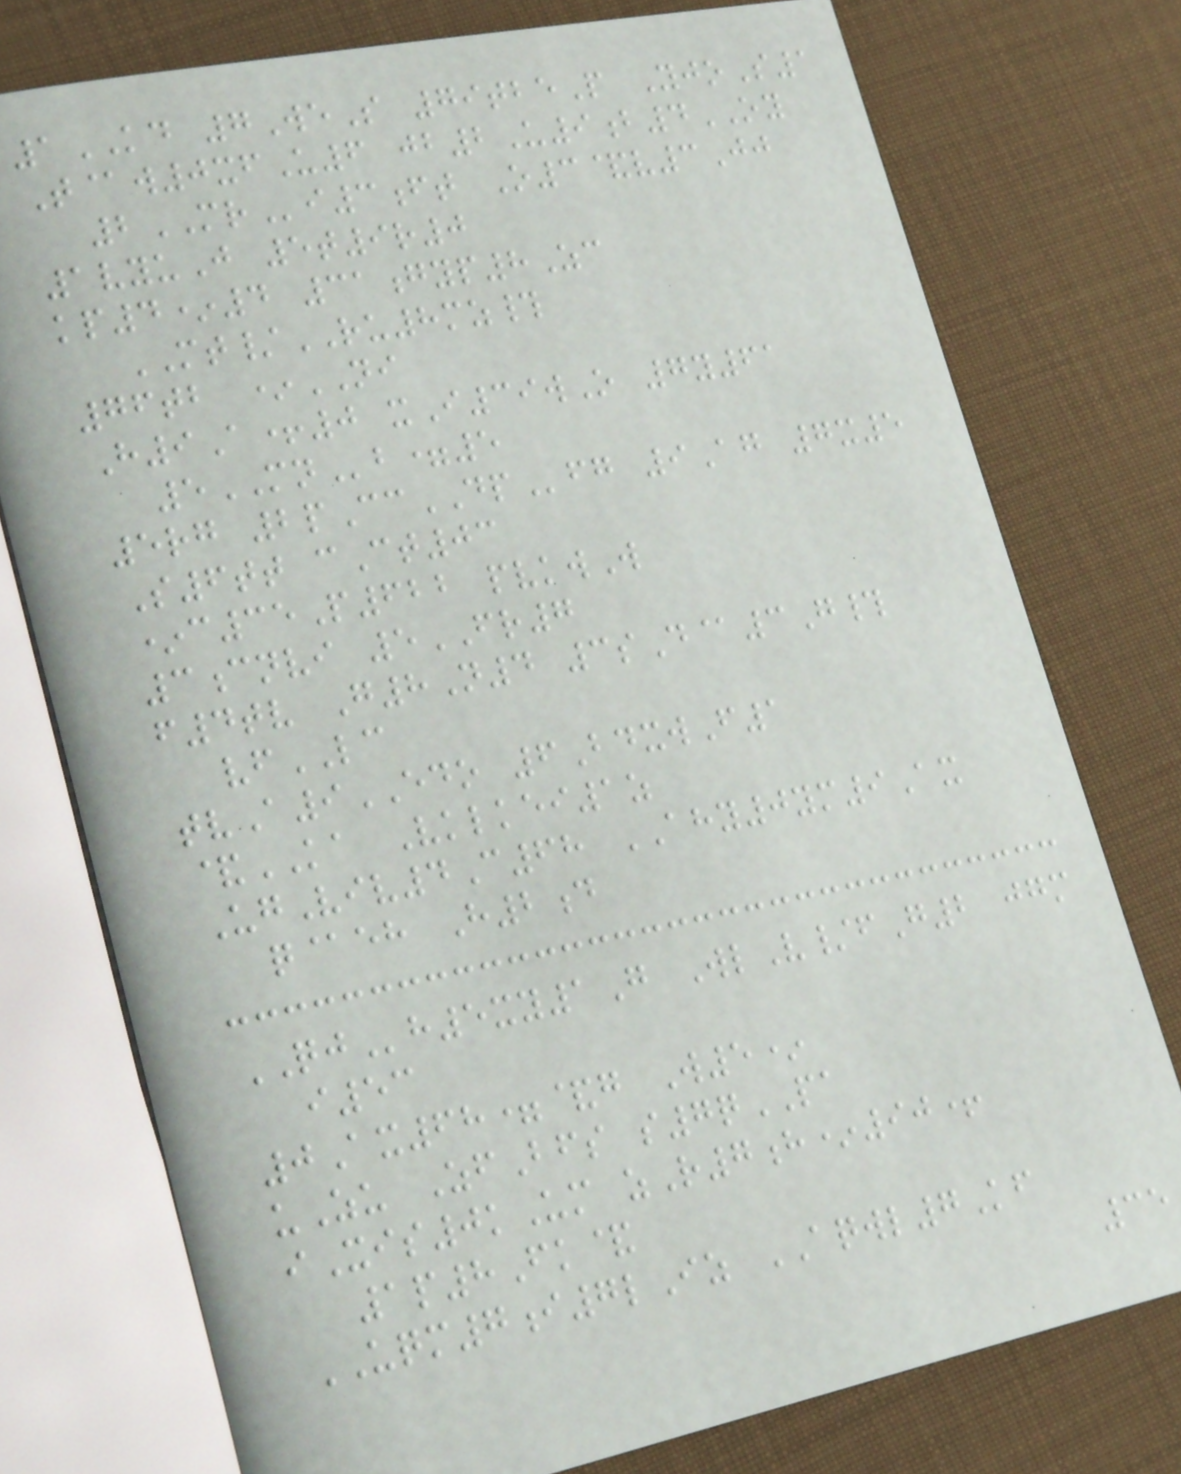1KD 7WeS 79tbeP YjoS1
T@w0xfU6 jb2U9b4OY
2MRi3ft O3&v3Jj
1vyuJ 5t9r0
kp4*4 31gyp8Zc
MT/RU8mz#
76tb *NI
H9A+0 xI39wO 7y61
5MNb=5
5rg 2pCcDPfg 9Ag 7x5
S6tt cCt03
*c35P622 pvkwW
3cnvi 5FR7
f4tv G8N4 3sD@3G#
vfLC
tvA9EDO 6BdxwF1
&KA Vklkei1z
UgViv4C68 AHY0ym9Ax
q@eh H2d
QJh5xy1G WlV/fG2 jgm
i53
0Ax68=&g W5*
uZu ZfBfs s7qPA
iXis0kUm zR7h*90+
1p8Fk&
UQM7i7lIz AQWL7Kf
35
